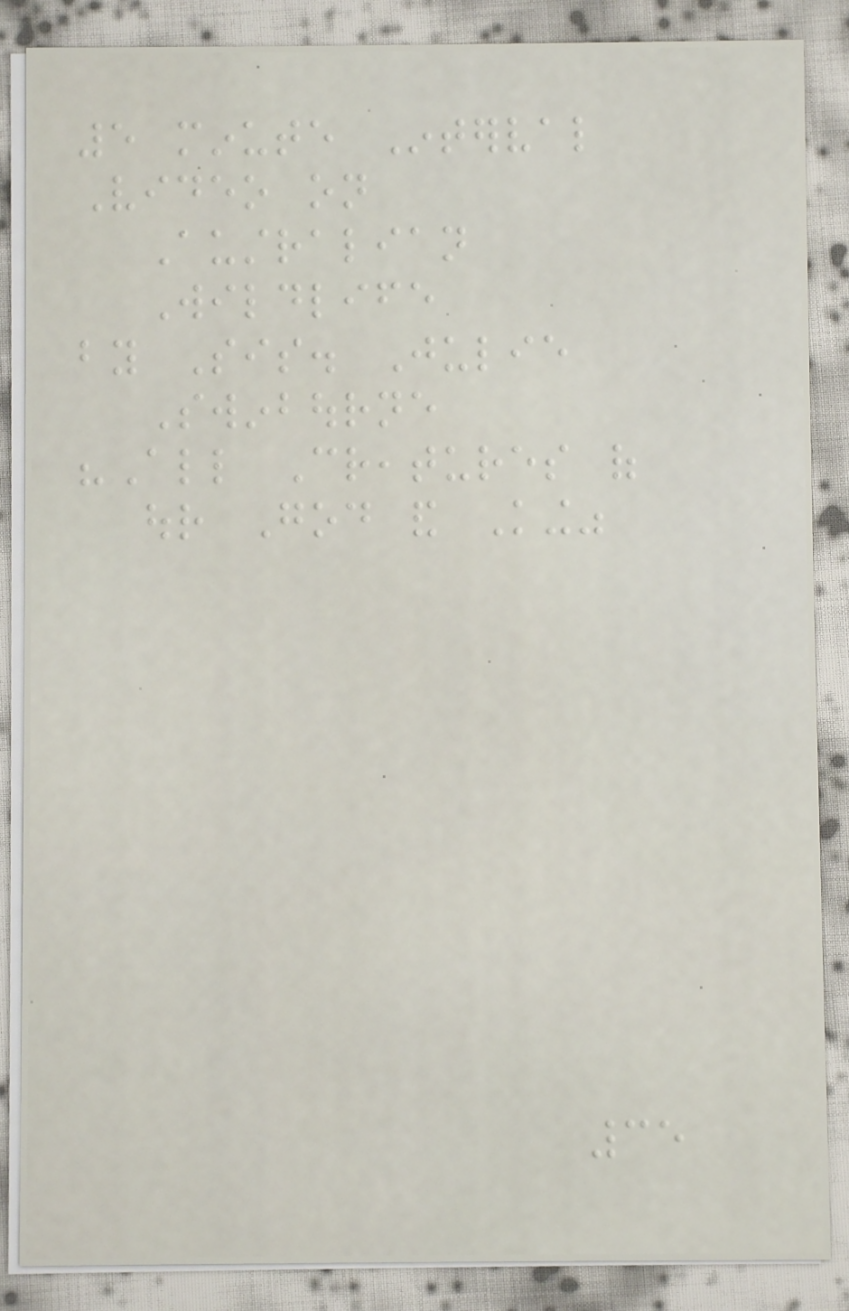5 minute Interval
Video on
Australian
Wildlife
by Sis. Julie
Swinbourne
"All Creatures of
our God and King"
35
